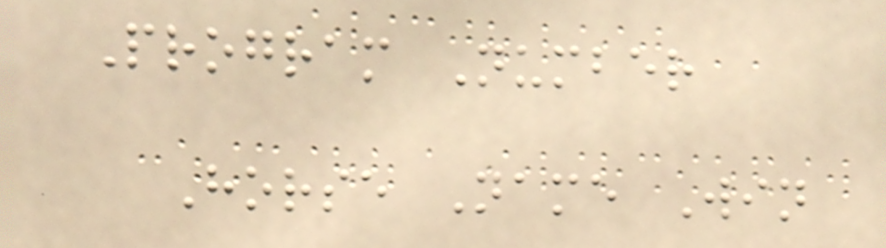Program Number
Horse Name Win
